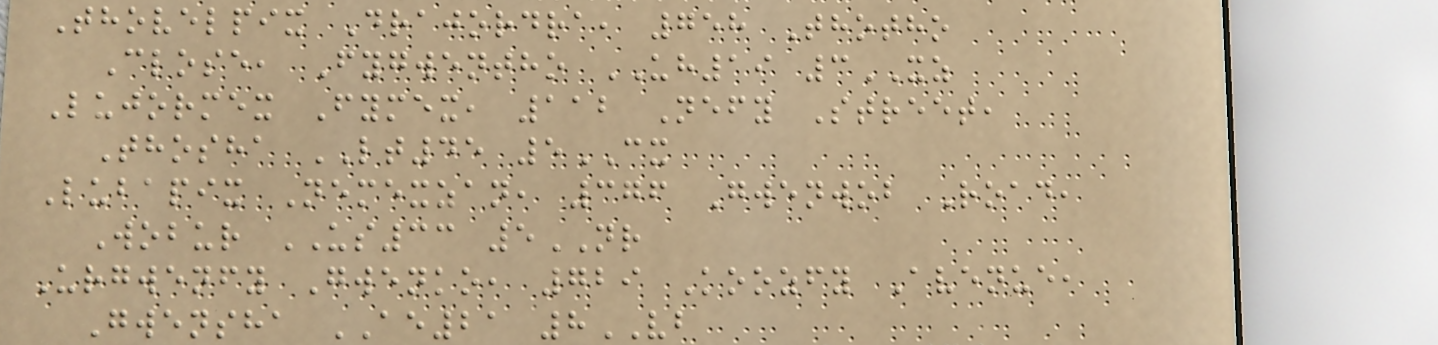Thovelpix Drajordra, 758 Thotho
Close, Fygwentho UH19 3XZ
Lujormex Fymex, 112 Nefy Street,
Thosha LT45 5CX
Lubapix Nemexzan, 376 Gwenwob Road,
Wobur US33 5NR
Urgwenfy Gwenko, 729 Koozfy Avenue,
Gwensha AE21 8VB
